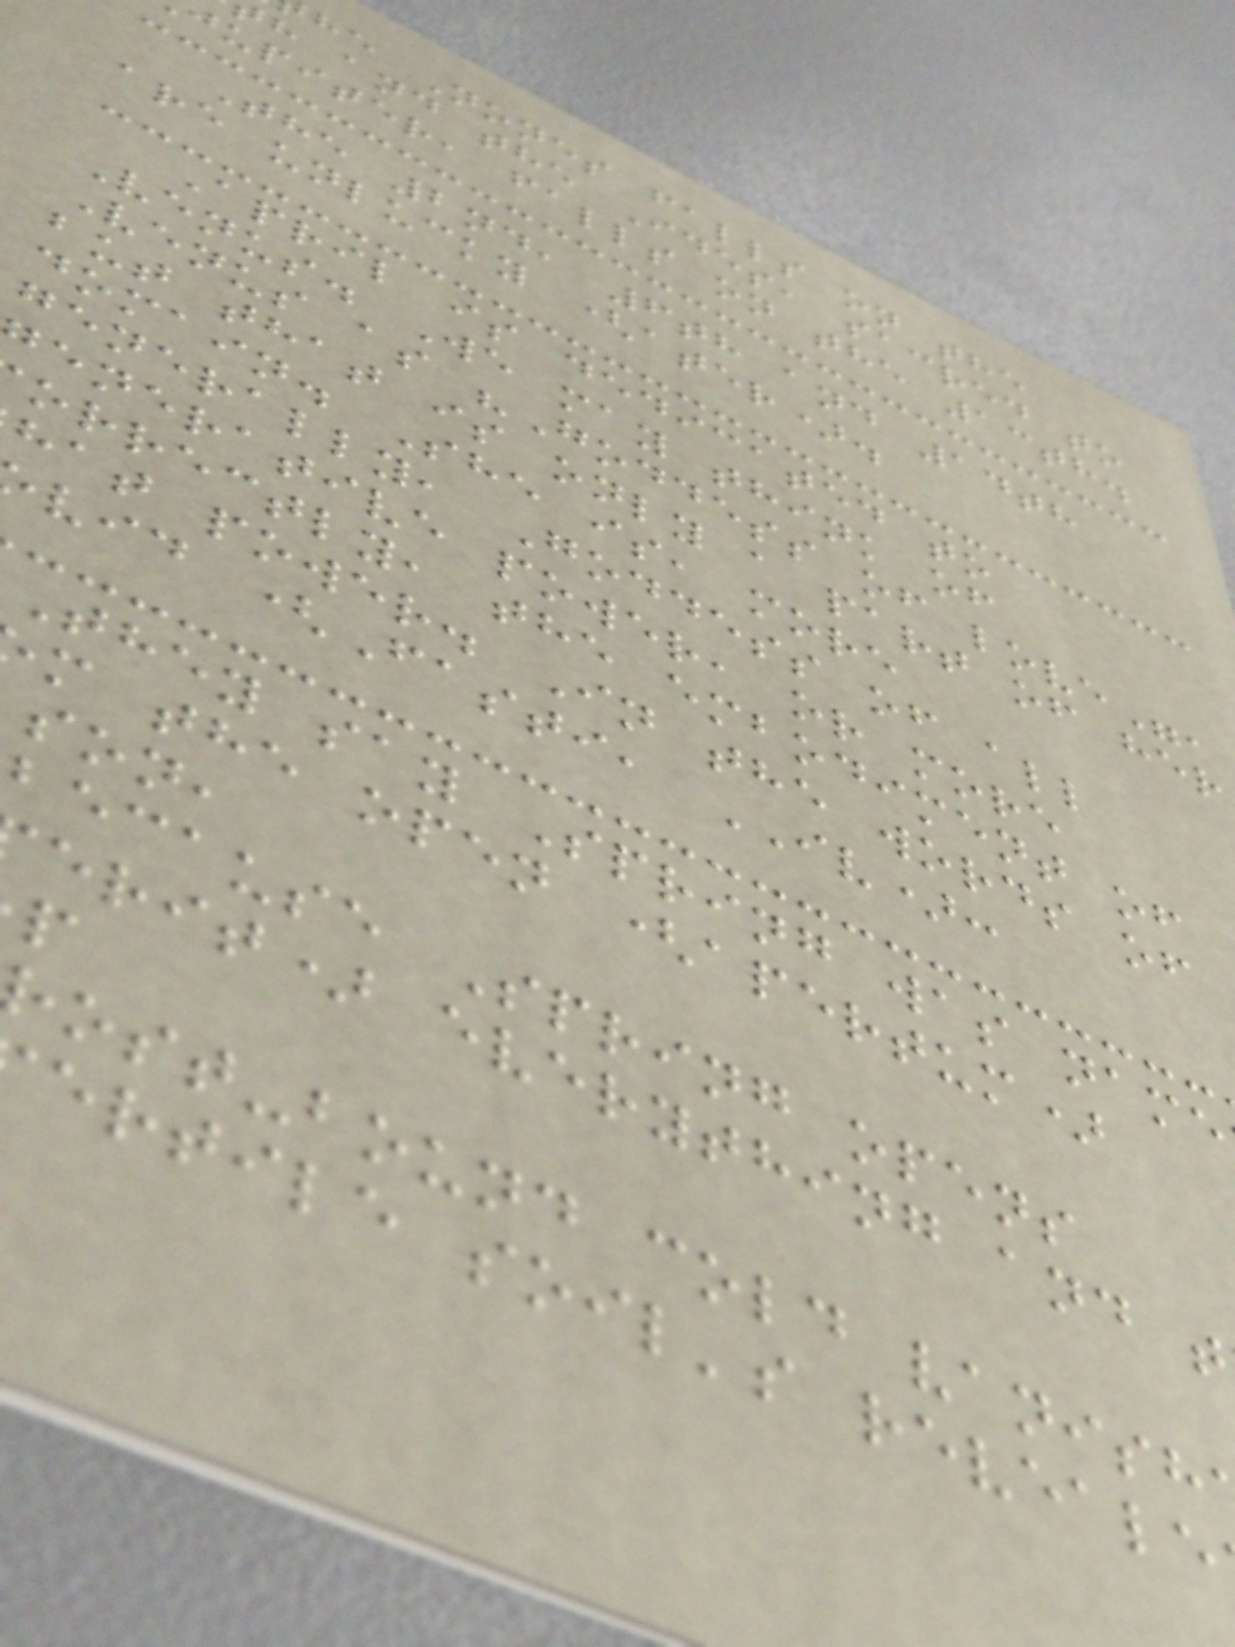he Nones falls on the
h and the Ides, sacred to
jupiter, falls on the 13th.
The 2nd, 6th and 14th
are unlucky (ater).
April is dedicated to
Venus. We may think of
Venus as "Goddess of love",
but that is only a part of her
domain. She is, more
generally, Goddess of all
enerative power, or more
orrectly, the embodiment of
hat power. In the words of
vid (Fasti, IV):
They say Spring was name
m the open (apertum)
son,
because Spring opens
erit) everything and t
ost-bound cold vanish
ertile soil's reveale
